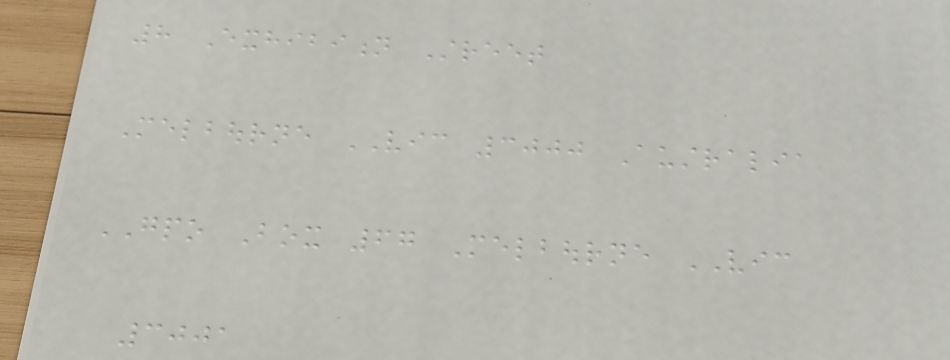8 Exhibition Street
Melbourne VIC 3000 Australia
GPO Box 67 Melbourne VIC
3001
